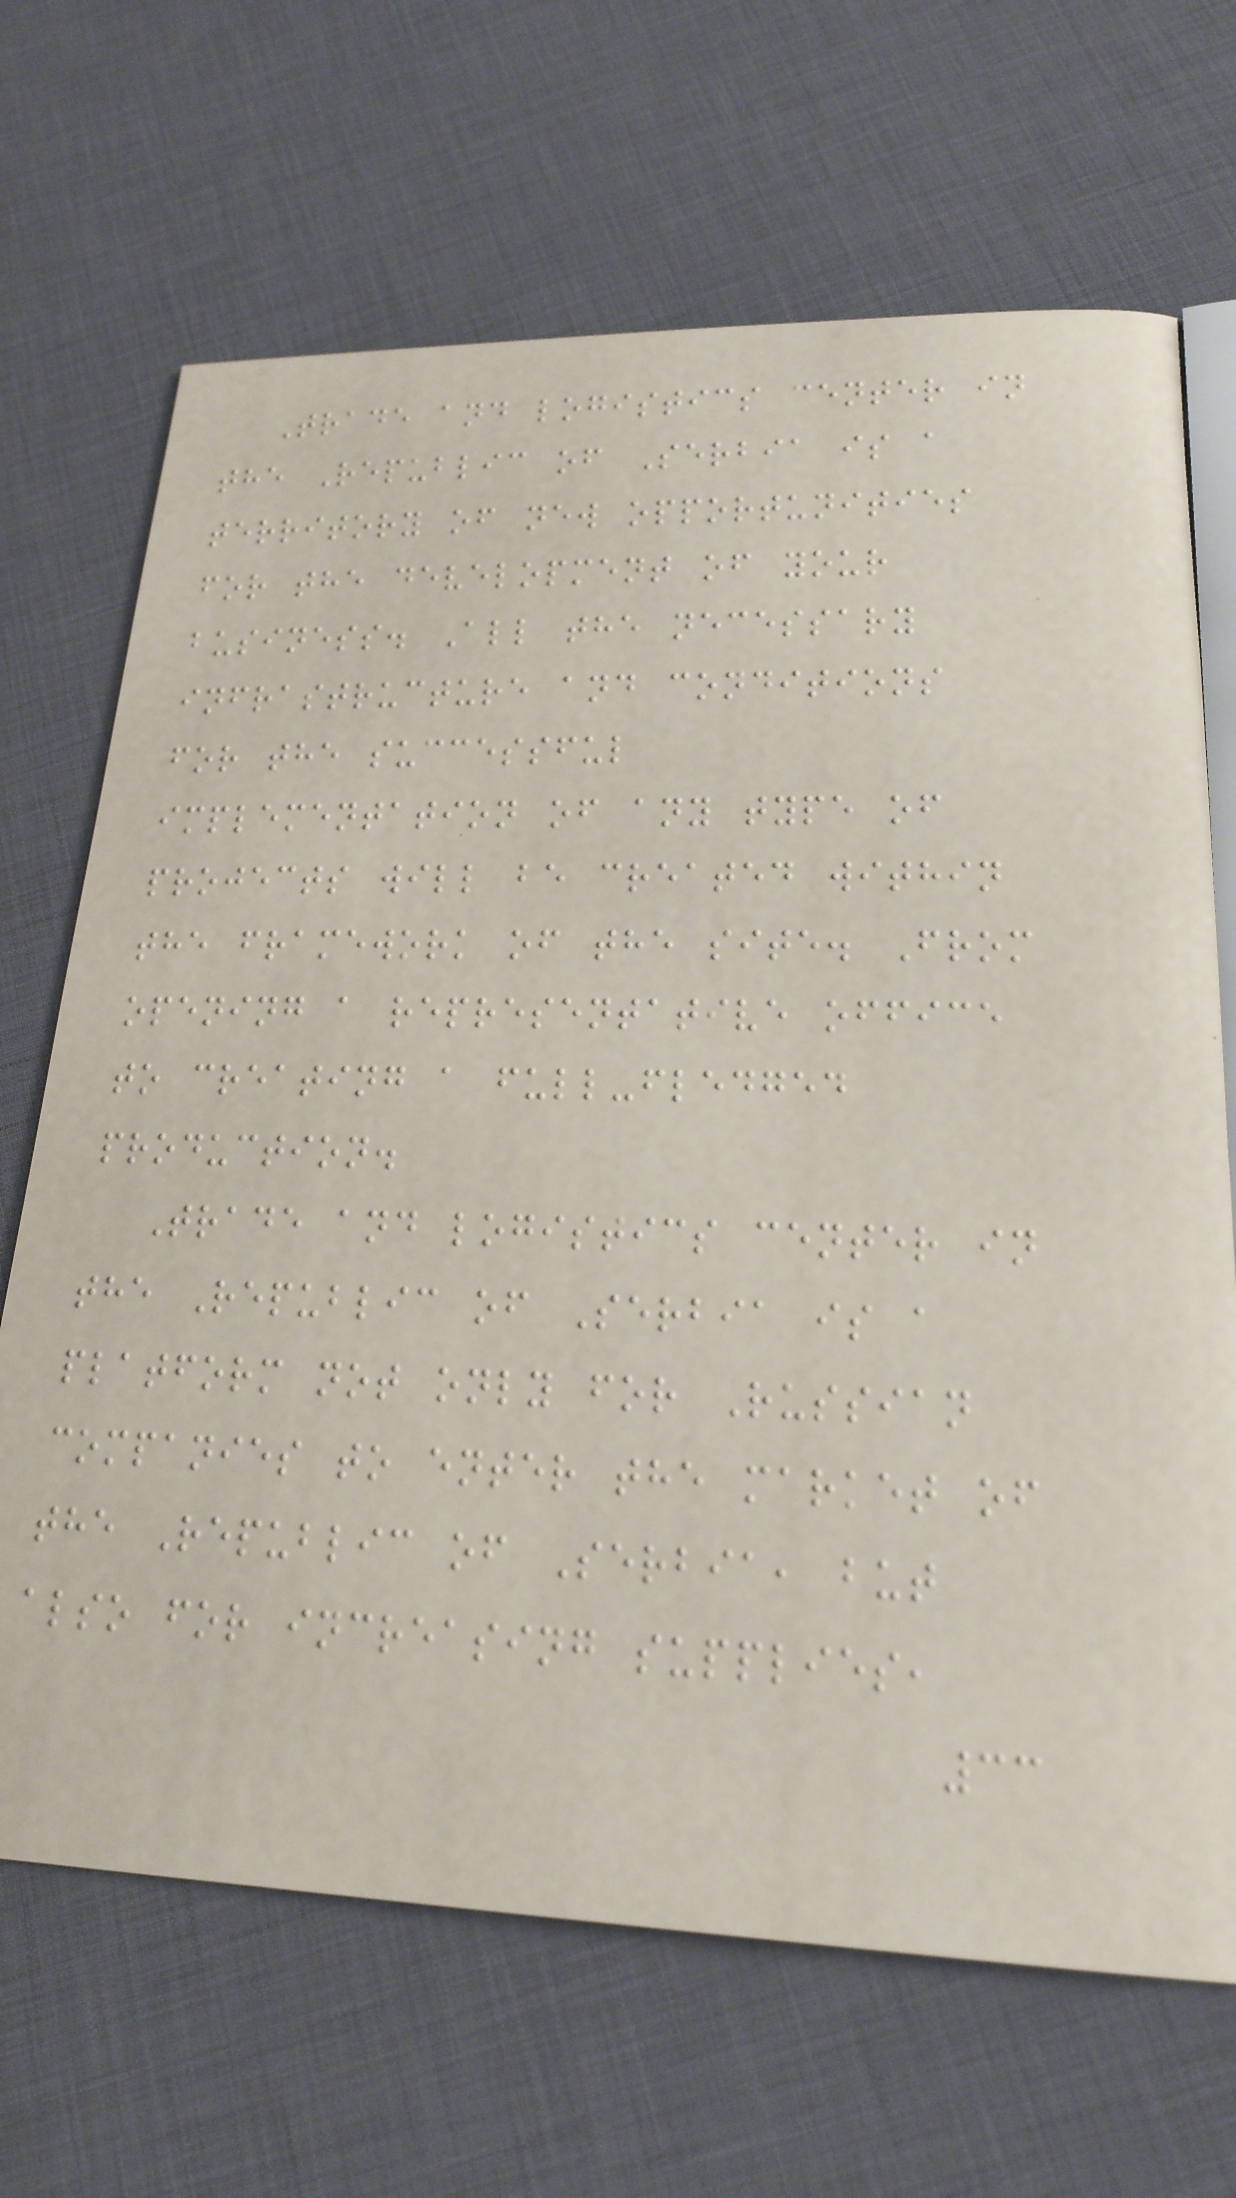Trade and logistics center in
the Republic of Serbia is a
territory of new opportunities
for the development of your
business. All the necessary
infrastructure and conditions
for the successful
implementation of any type of
projects will be created within
the framework of the site. From
opening a representative office
to creating a full-fledged
production.
Trade and logistics center in
the Republic of Serbia is a
platform not only for Russian
companies to enter the market of
the Republic of Serbia, but
also for increasing supplies,
33
